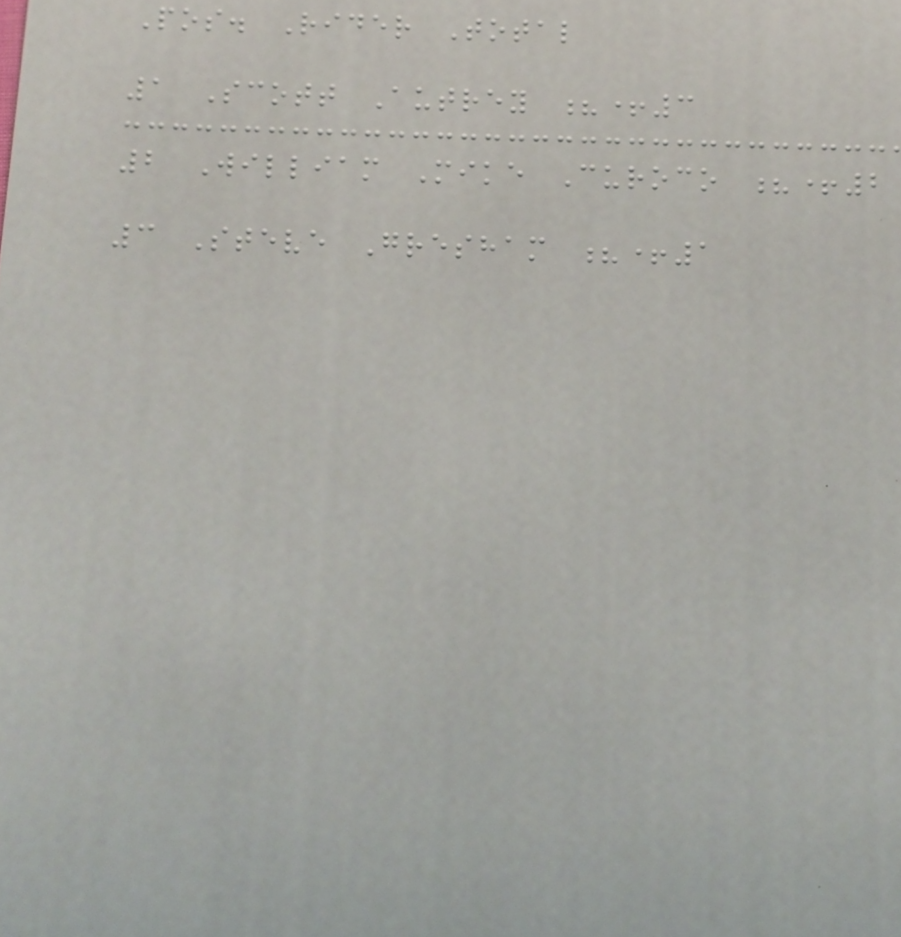Pos. Rider Total
1 Scott Autrey ?+3
2 William Mike Curoco ?+2
3 Steve Gresham ?+1
